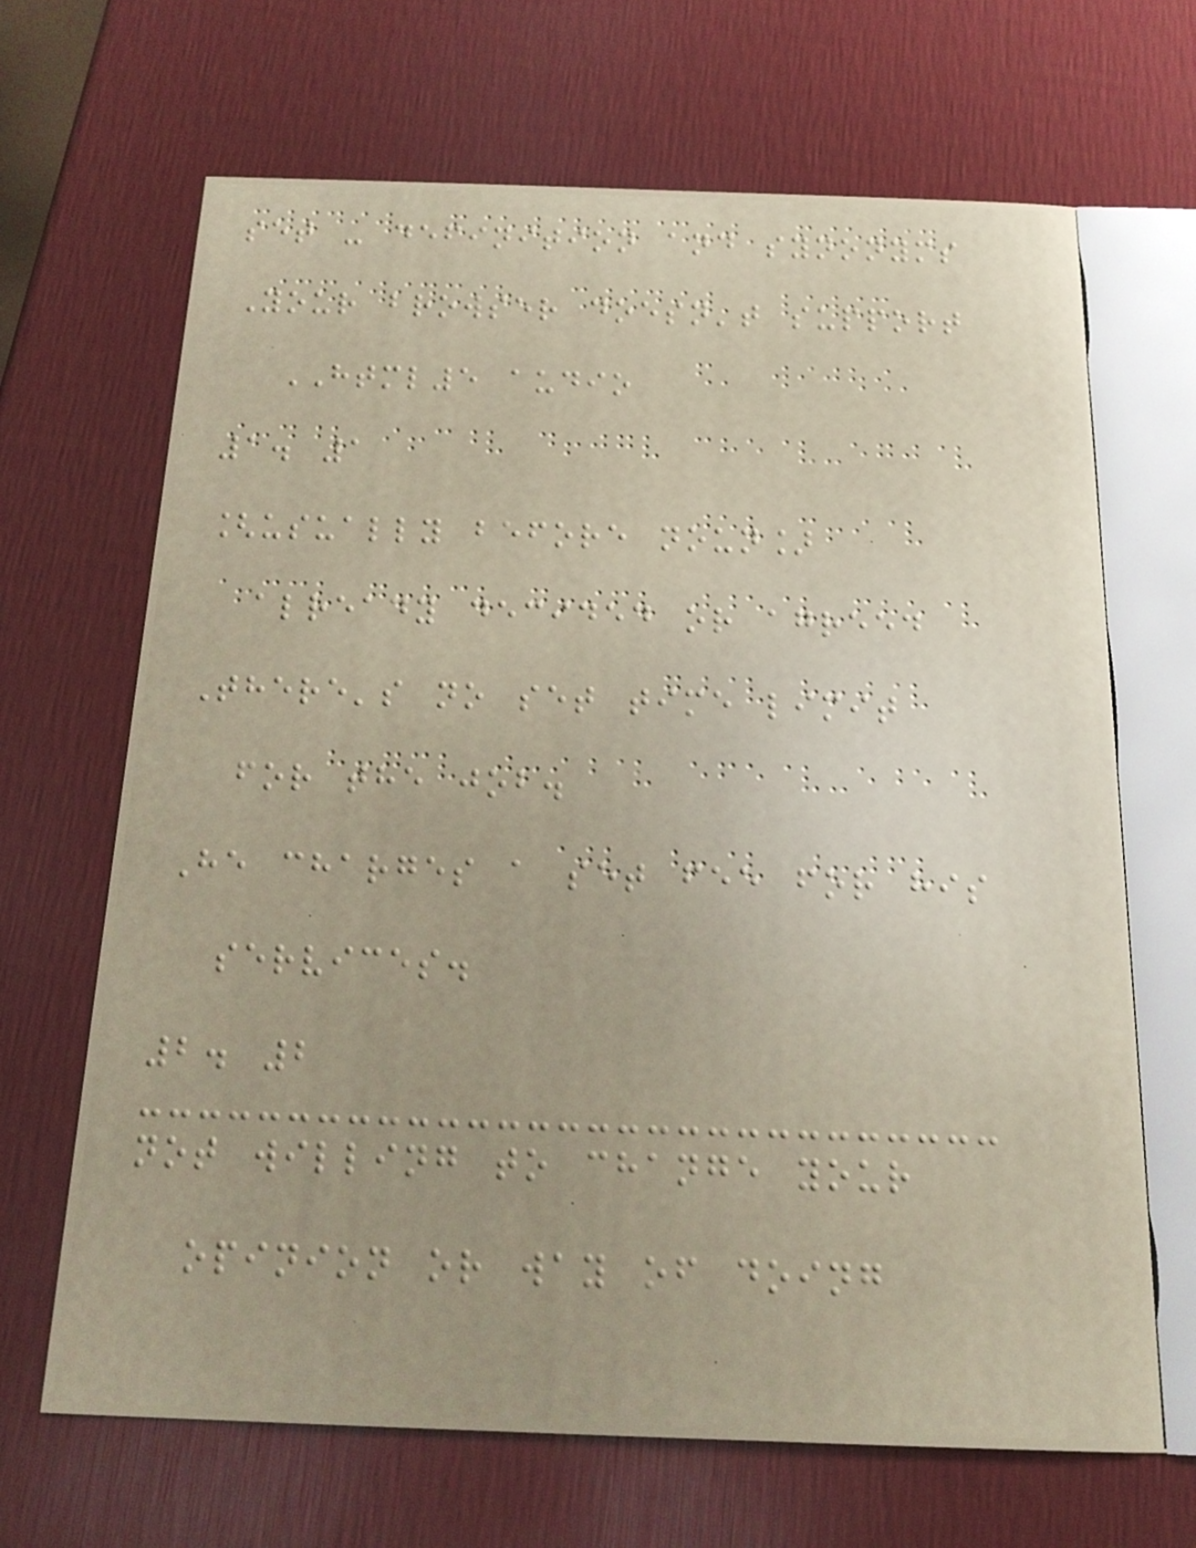set - definition and synonyms
Your browser doesn't support
HTML5 audio
1. 1
[usually before noun]
already decided or agreed
There's no set time limit
for the job.
He charges a set fee for his
services.
2. 2
not willing to change your
opinion or way of doing
